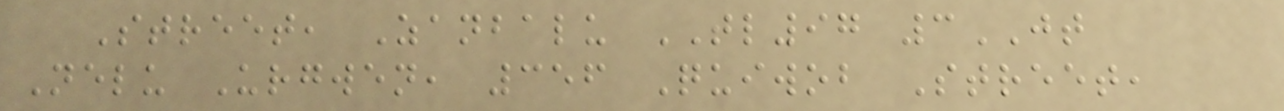Street, Zanbalu TL97 3JT
Nelu Urgwen, 356 Quiwob Street,
